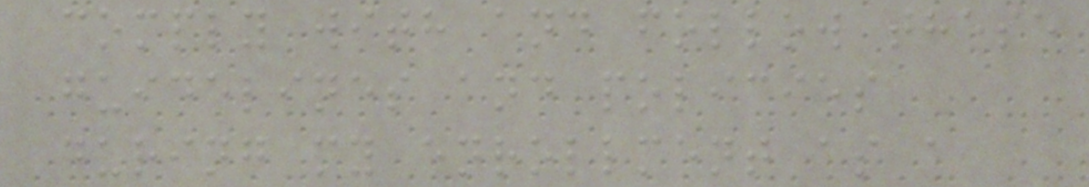comply with and follow these
guidelines and policies
during my enrollment as a
